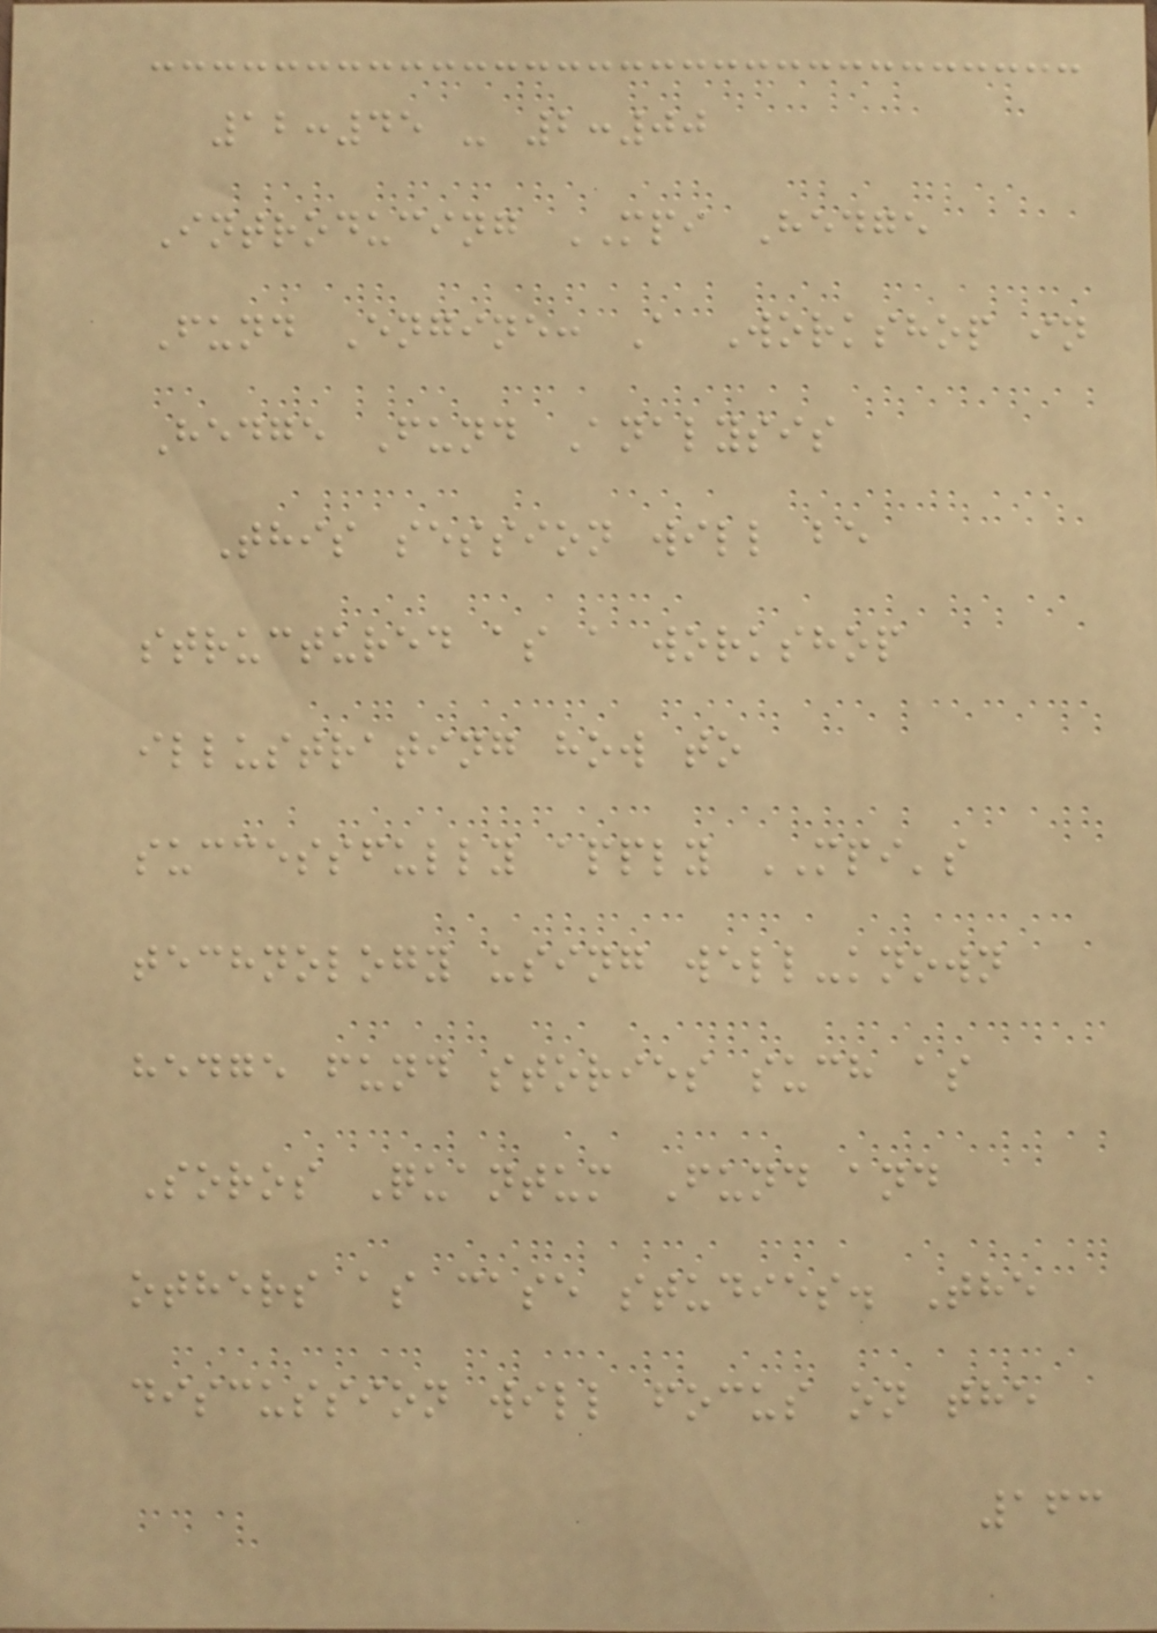12:45 - 2:00
Introducing MPI Hedge
Fund Engine: A Workshop in
Hedge Fund Analysis
This session will be
structured as a workshop
illustrating how to
successfully apply MPI's
technology using well-known
hedge fund stories such as
Soros Quantum Fund and
others as case studies. The
discussion will focus on the
163
